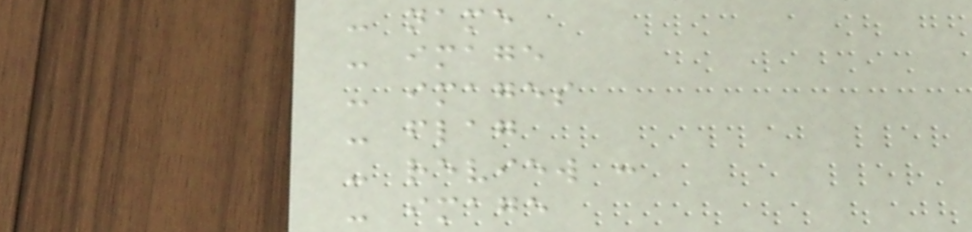- name
- image
- images
- flag
- review :
- image
